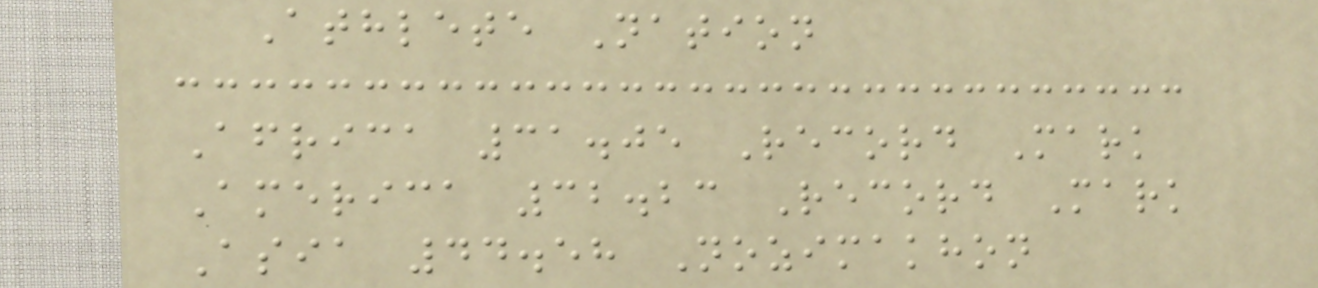Athlete Nation
Africa 31.05 Record Mark
America 32.23 Record Mark
Asia 44.58 Nozimakhon
